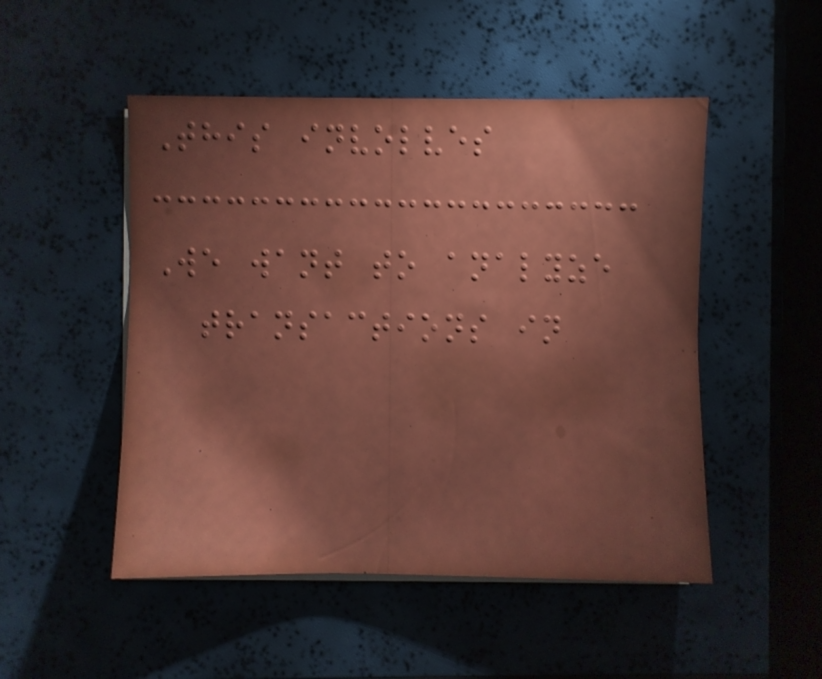This involves
We want to analyze
transactions in
